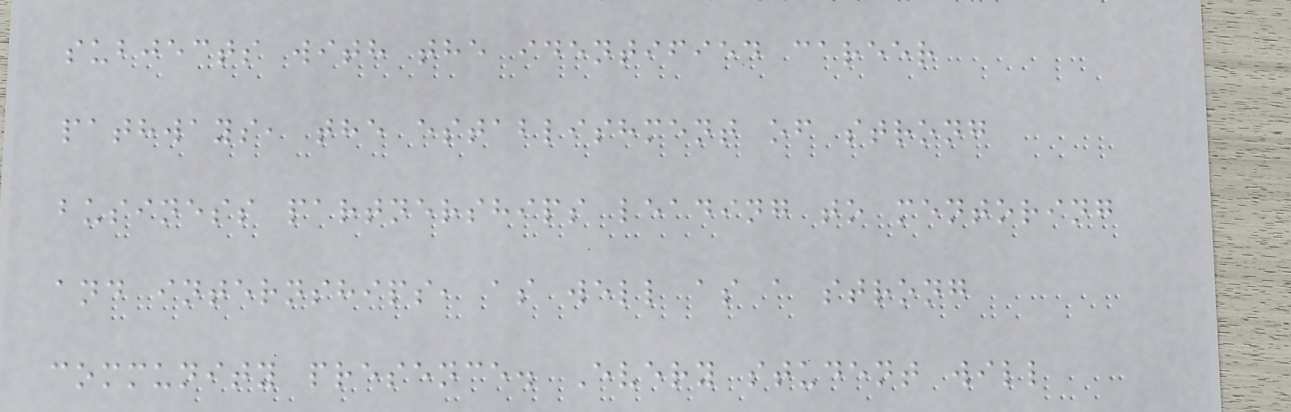subjects with the identified career
pathways, the establishment of strong
business partnerships leading to mentoring
and internships, as well as a strong
community presence. Every student will
